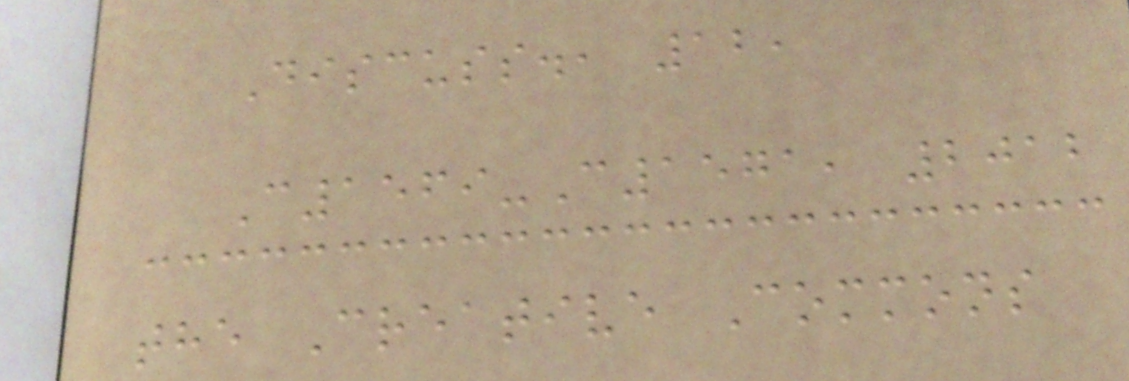Discuss., 12,
C1569-C1571, 2012
the Creative Commons
